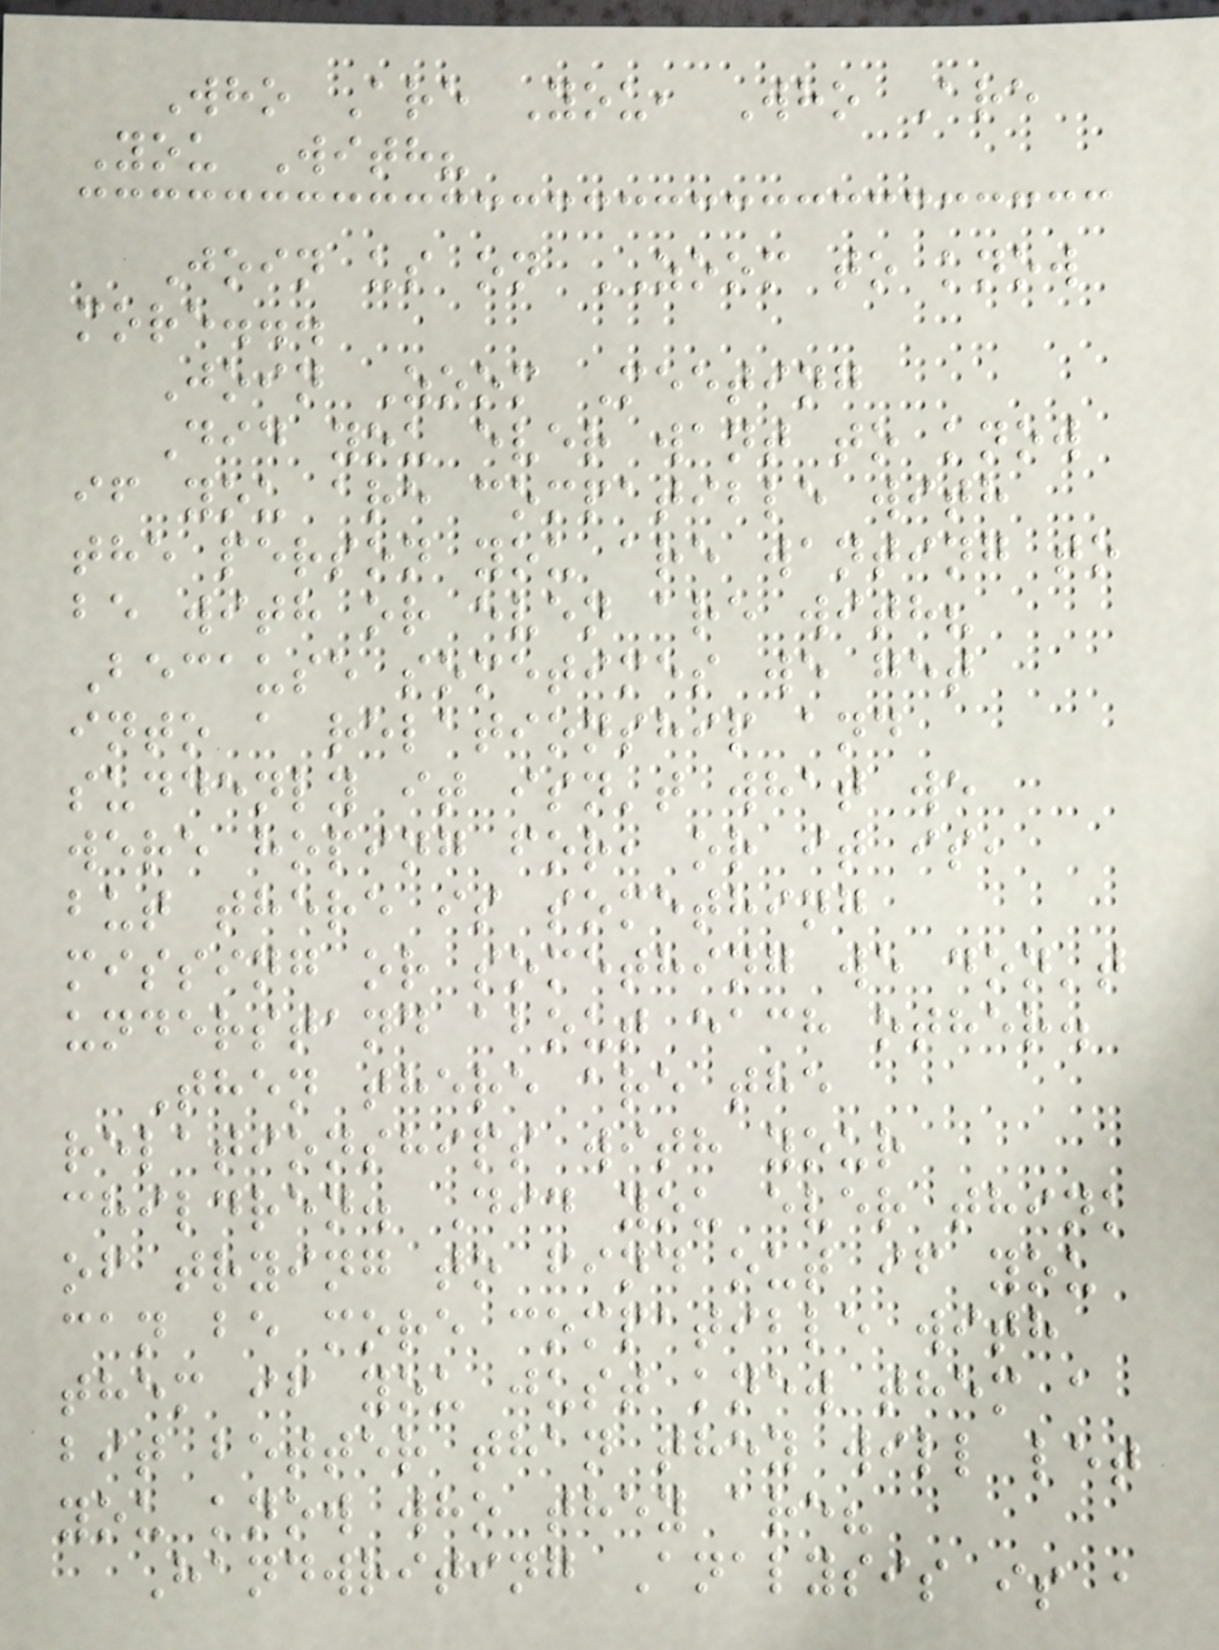Who Are You, Who Are
You With?
Join us on ZOOM to know
more...
Join Zoom Meeting
Did you ever want to know
if you are compatible with
the person you are wanting to
be with or even are with?
Because sometimes we get
into a relationship and
suddenly it isn't what we
were hoping for, or it is,
but there is something
missing or something we don't
understand about each other.
Then there are the
relationships with your
children. Did you ever think
of trying to find out if you
can be more compatible with
them if you just knew them a
bit better than they will let
you know who they are?
Handwriting Analysis is a
